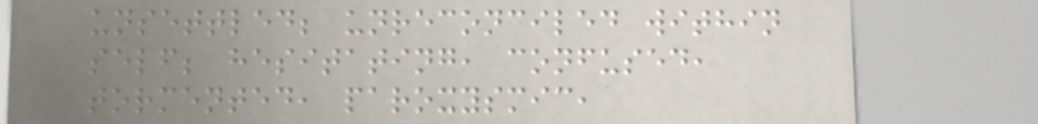unsettled; unreconciled within
self; hesitating, confused,
tormented, paroxysmic,
